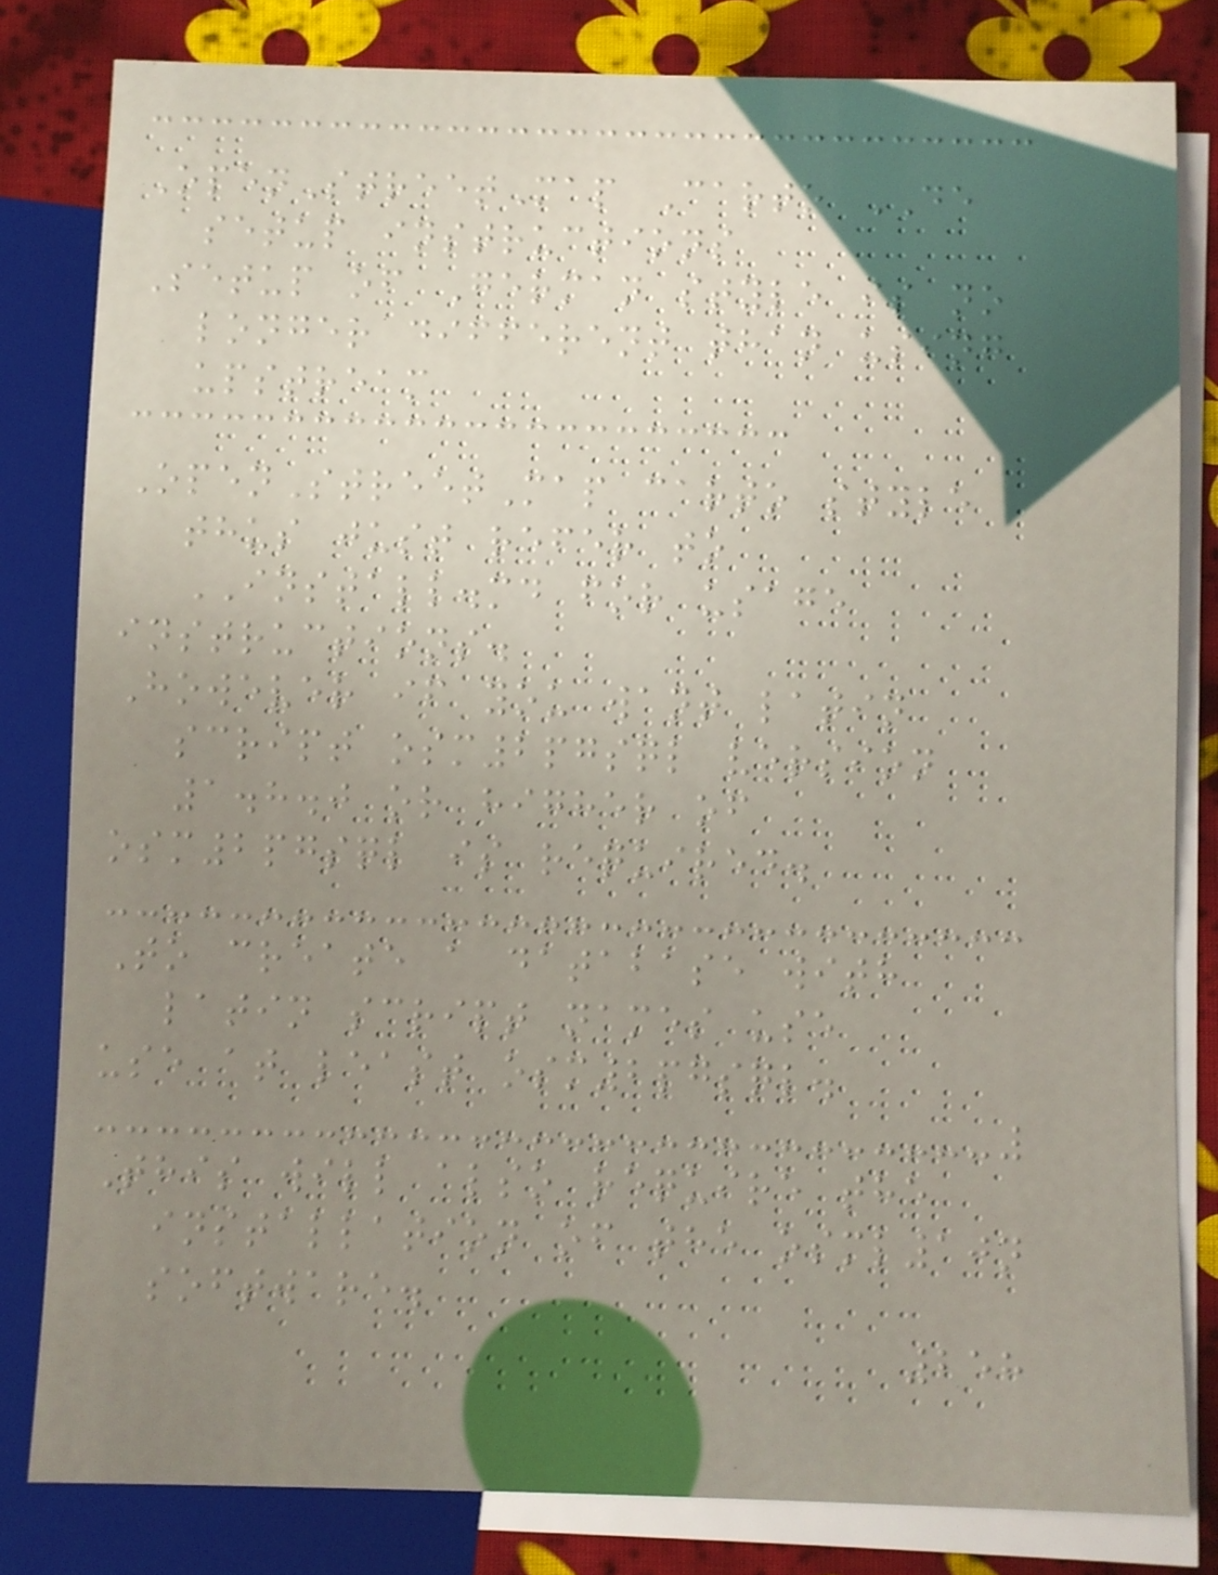OpenStreetMap Carto DE
setup instructions
Setup of German style is no
longer different than using
upstream
OpenStreetMap carto style
thus just refer to
INSTALL.md for usage
instructions.
However if you want latin
script osm2pgsql version
1.8.0 or higher of
osm2pgsql is required.
To create a database with
latin script names use
use at least osm2pgsql.
This will also require the
installation of the osml10n
software.
258
